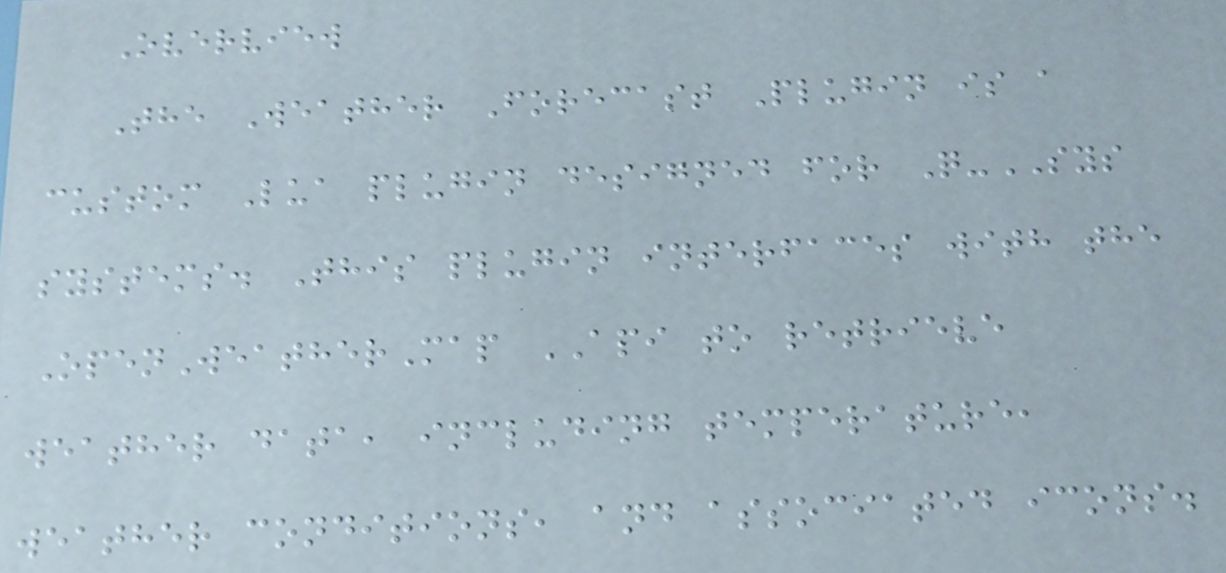Overview
The Weather Forecast Plugin is a
custom Lua plugin designed for Q-SYS
systems. This plugin interfaces with the
OpenWeatherMap API to retrieve
weather data, including temperature,
weather conditions, and associated icons.
